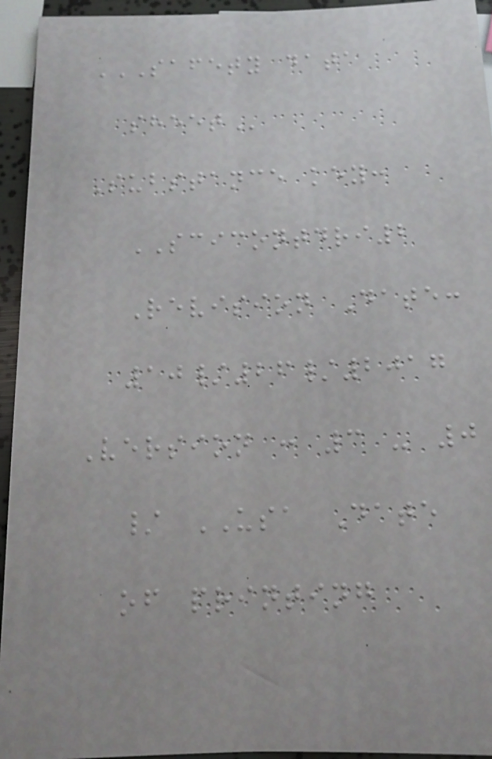SAFETY DATA
SHEET
Substance key:
SCICONTDRI2
Revision Date:
10/26/2017
Version : 3 - 0
/ USA Date
of printing
